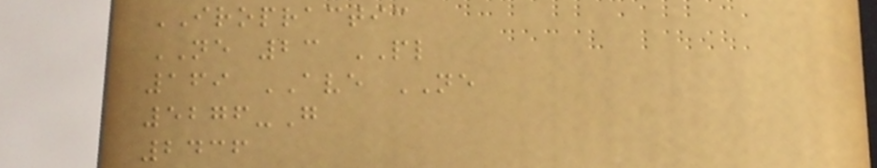IROPRACTIC
NE 23 PL
169 AVE NE
5276-G
2436
